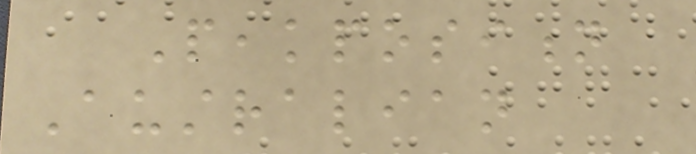Peakposition
Australian
